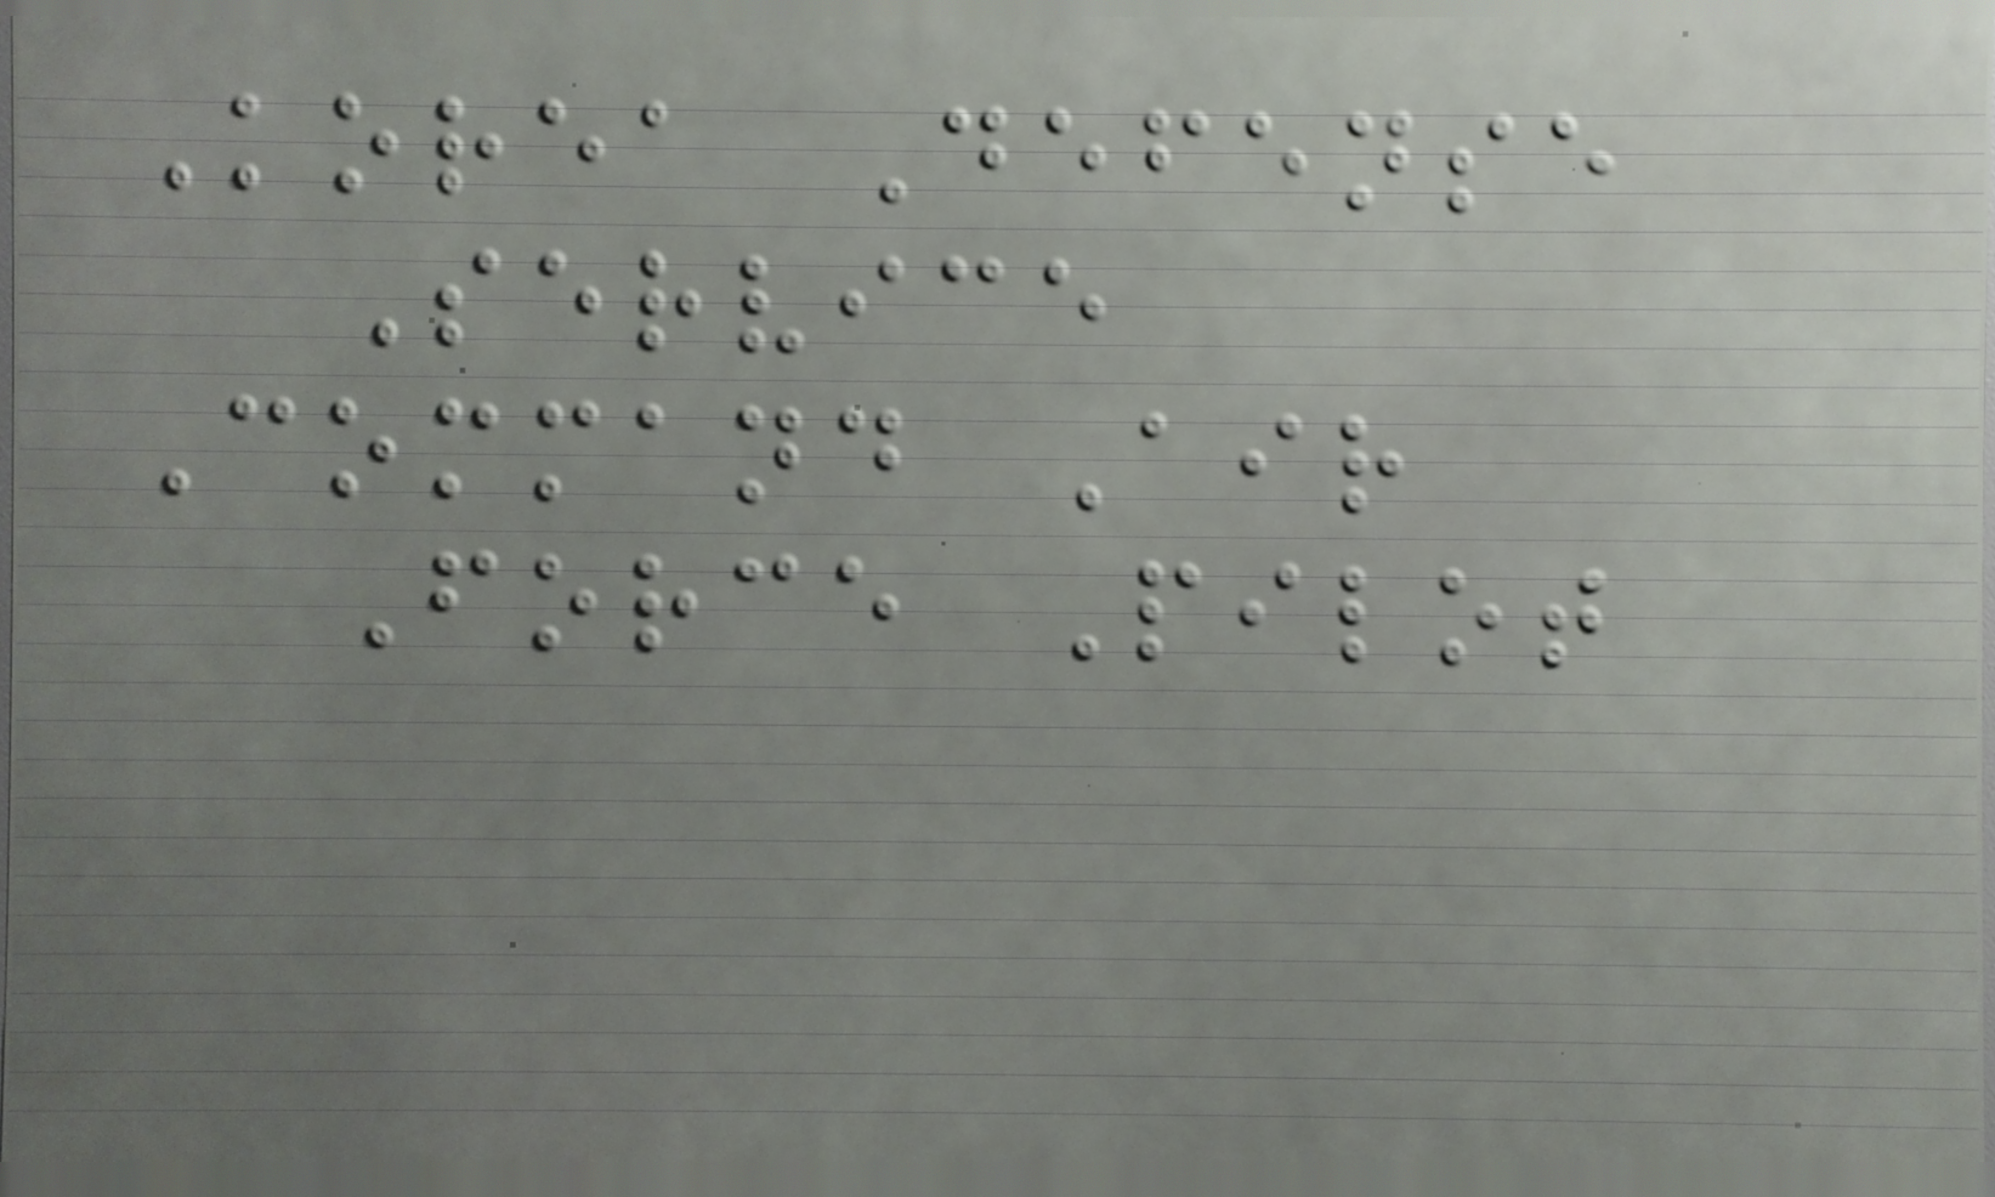Korea Defense
Service
Command Air
Force Pilot
